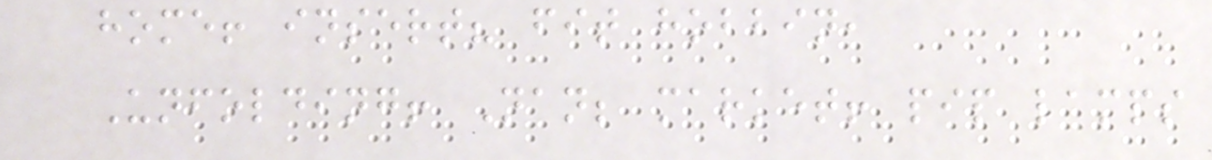home! insert? fit hobbin,
Unfolding! Nan; market! pip lamps
